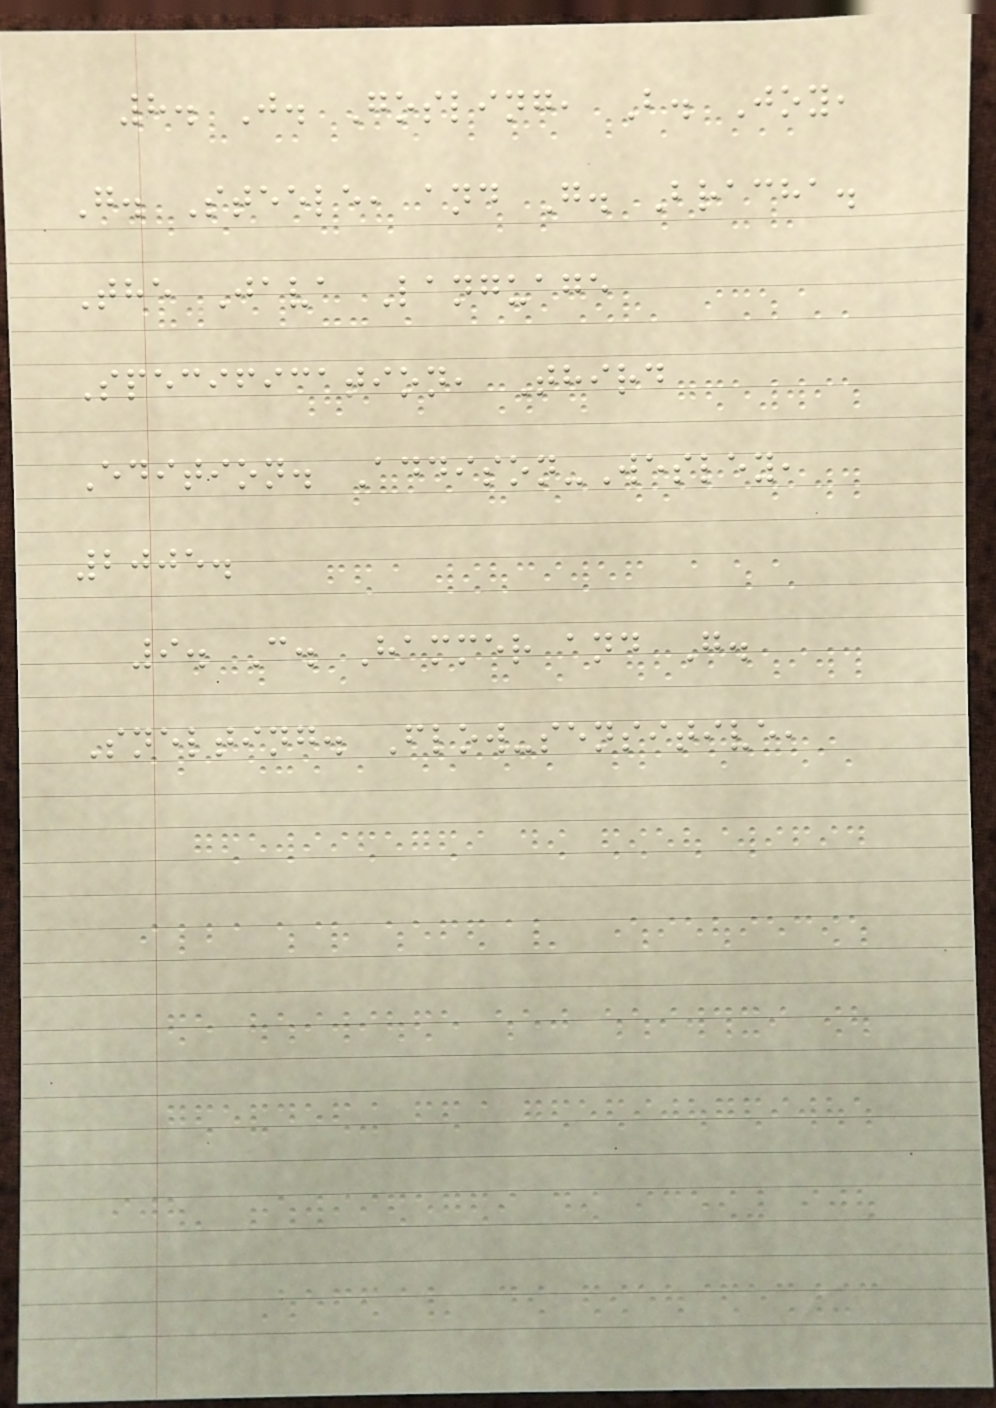8. J. Gosling, B. Joy,
G. Steele, and G. Bracha.
The Java Language
Specification, Third
Edition. Addison-Wesley,
2005.
9. C. Hammer and G.
Snelting. Flow-sensitive,
